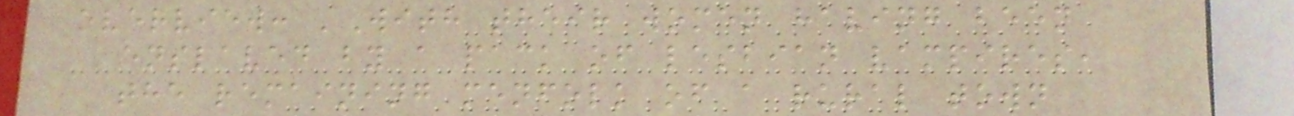overview: 'With their women having been
enslaved by a pack of lesbian vampires,
the remaining menfolk of a rural town
